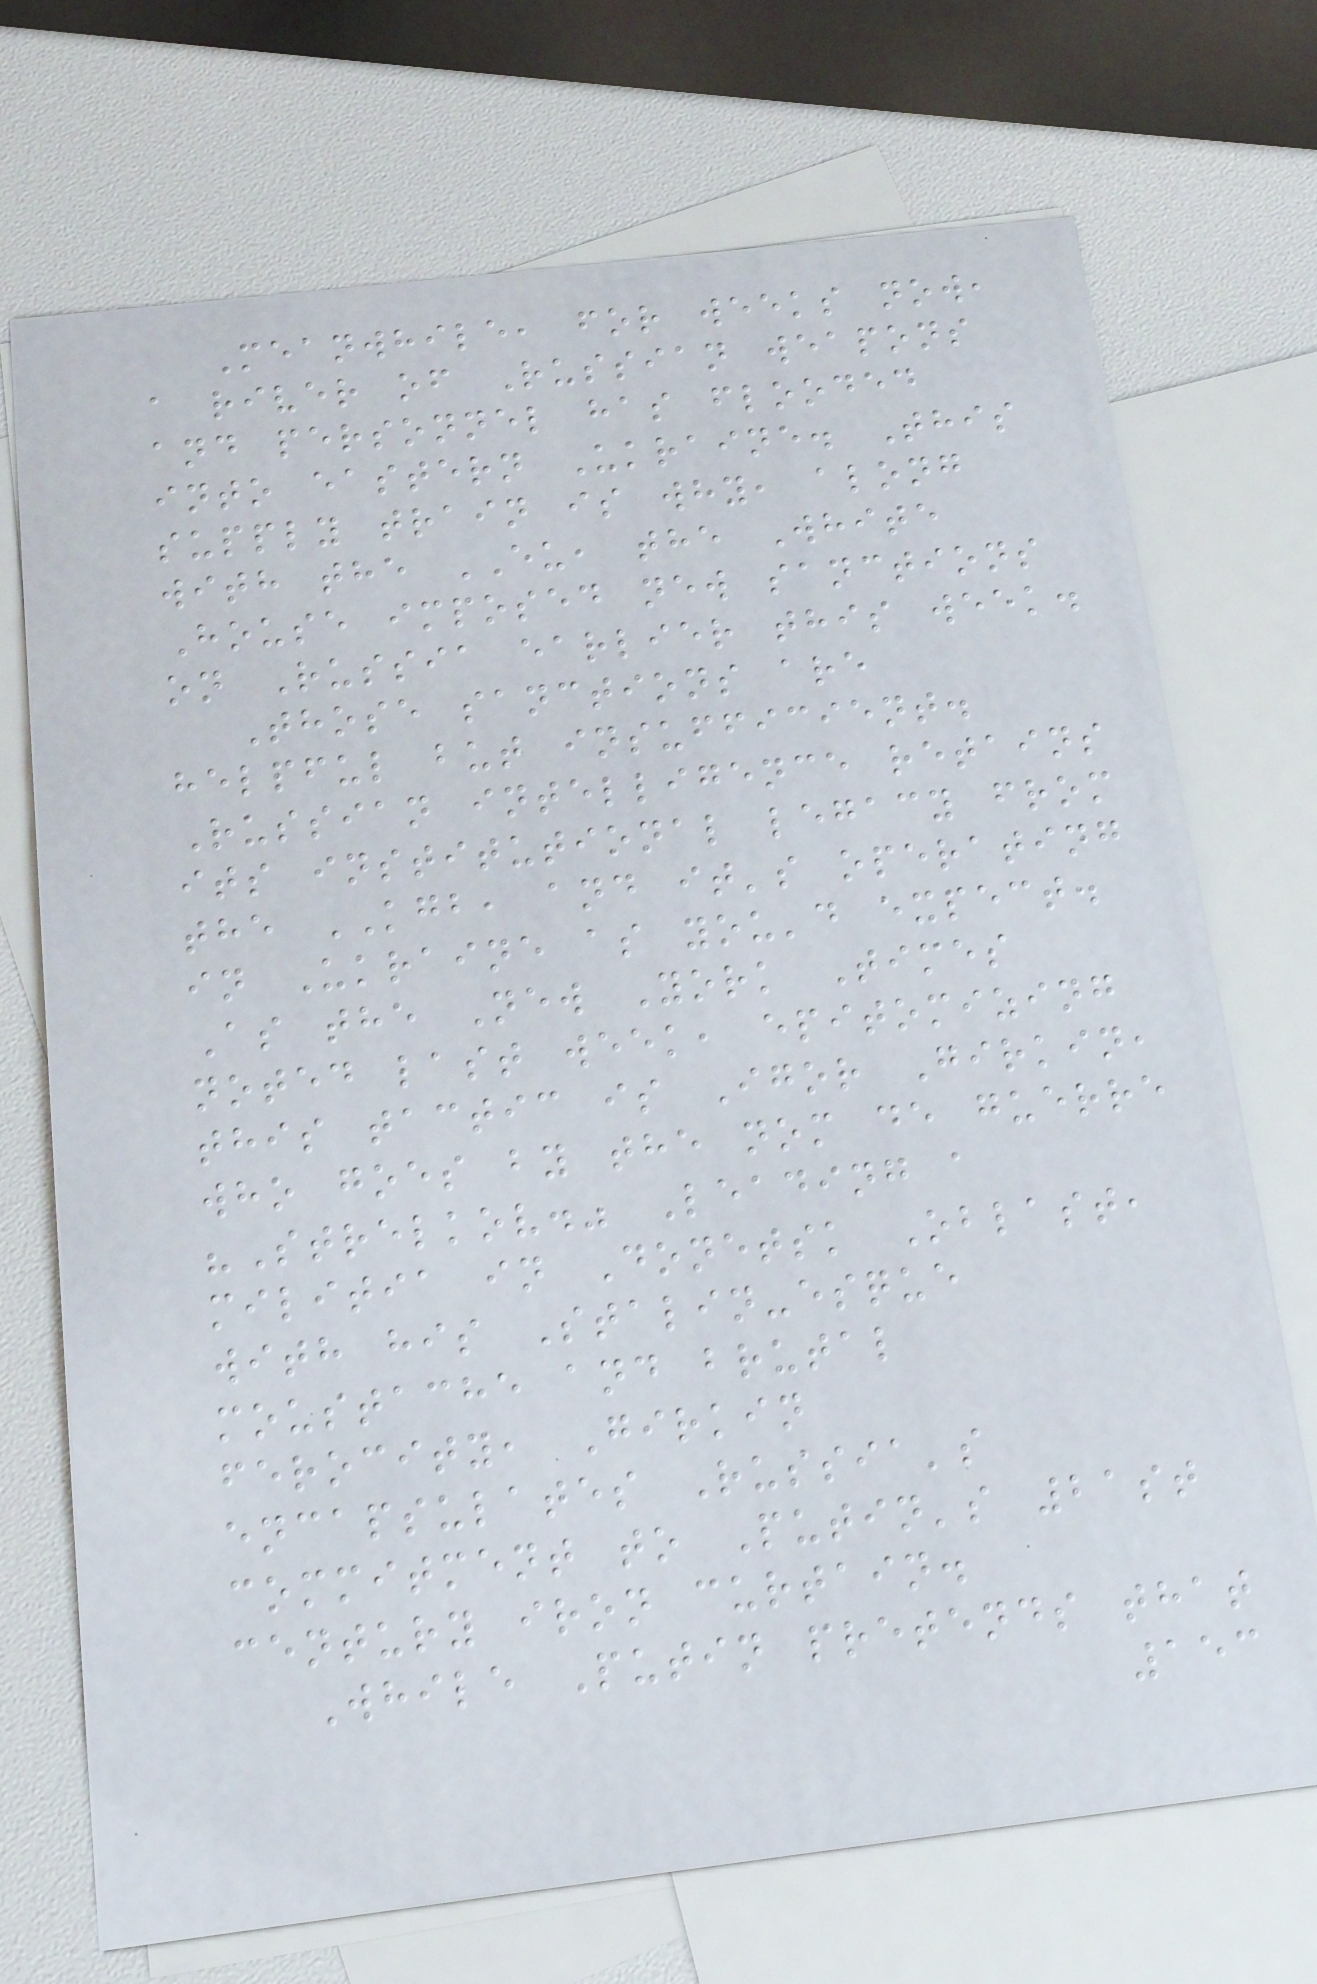Meanwhile, for weeks now,
a river of Russian weapons
and personnel has flooded
into eastern Ukraine. This
supply train is why, along
with the EU, the White
House imposed new sanctions
on Russia earlier this week.
Those sanctions are
helpful but insufficient.
Russian intelligence retains
its institutional legacy from
the KGB, and it's operating
in Ukraine as you'd expect.
As the New York Times
noted last week, epitomizing
this tactic is Igor Girkin,
who goes by the nom de guerre
"Strelkov." Leading a
militia in Donetsk Oblast,
with his Stalin-esque
moustache and brutal
ferocity, Girkin
encapsulates Russia's
commitment to Putin's 21st
century iron curtain.
While Putin pretends that
153
